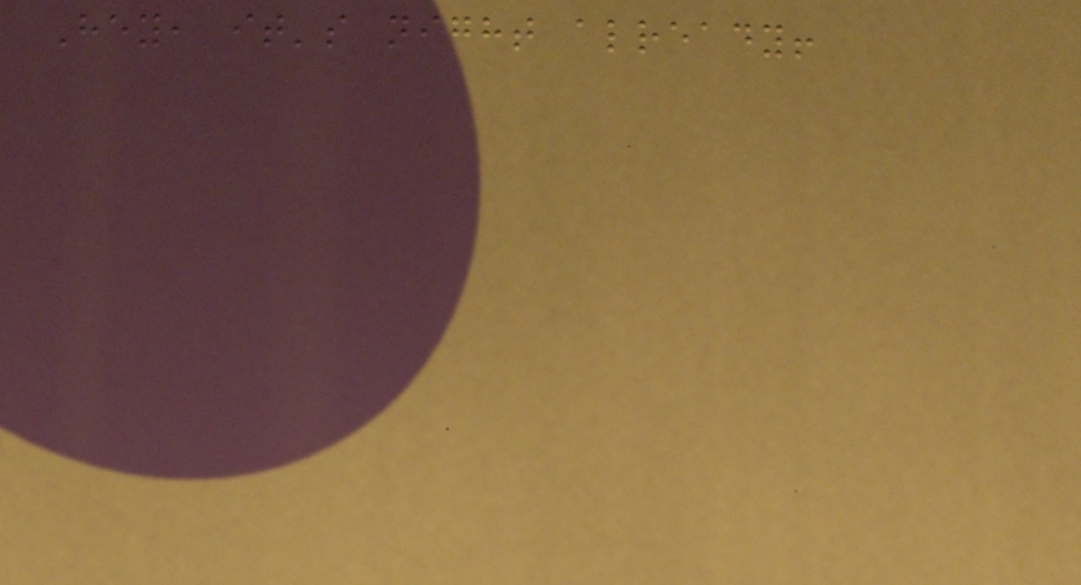Hey, it's night already!
